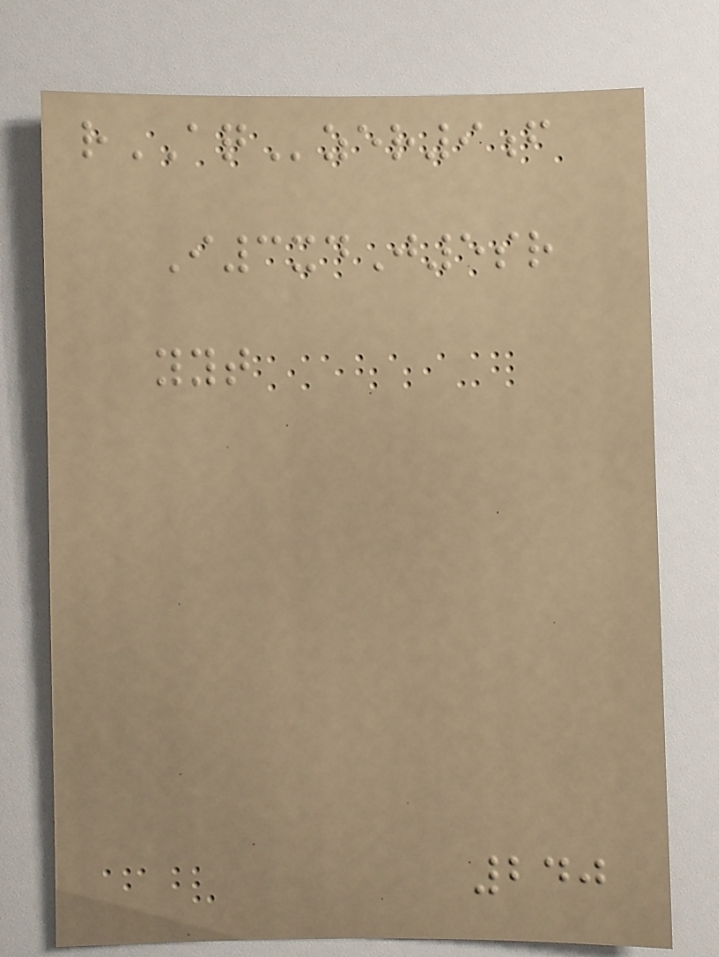rAQzer9f
I3xdJ5sr
yyt
240
